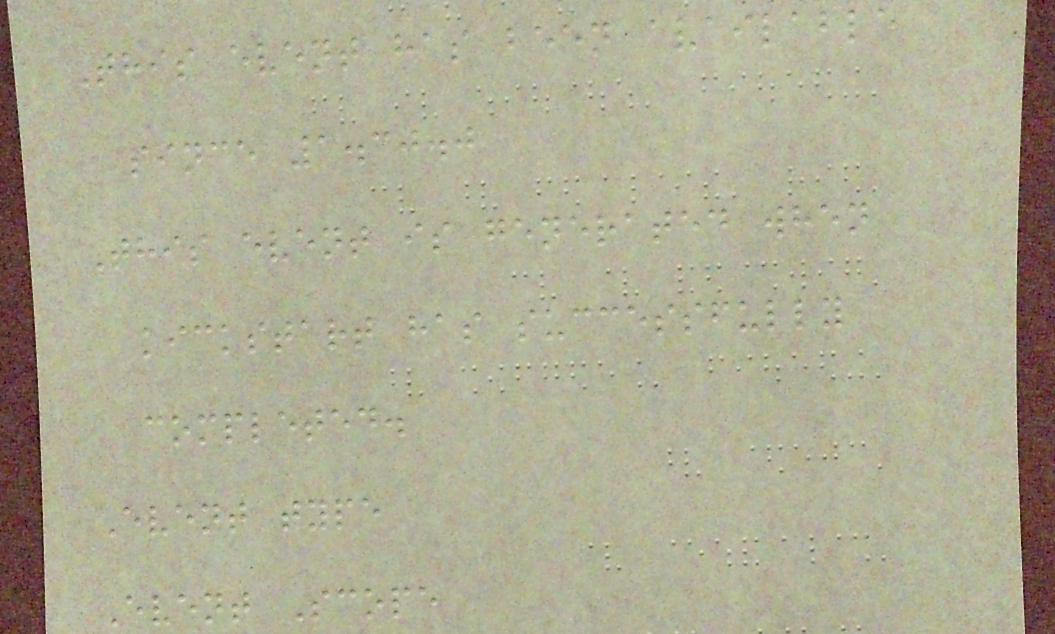This event has been available
since 1.30.0
This event is generated when
kickstart has successfully
completed.
Event type
Event Scope
